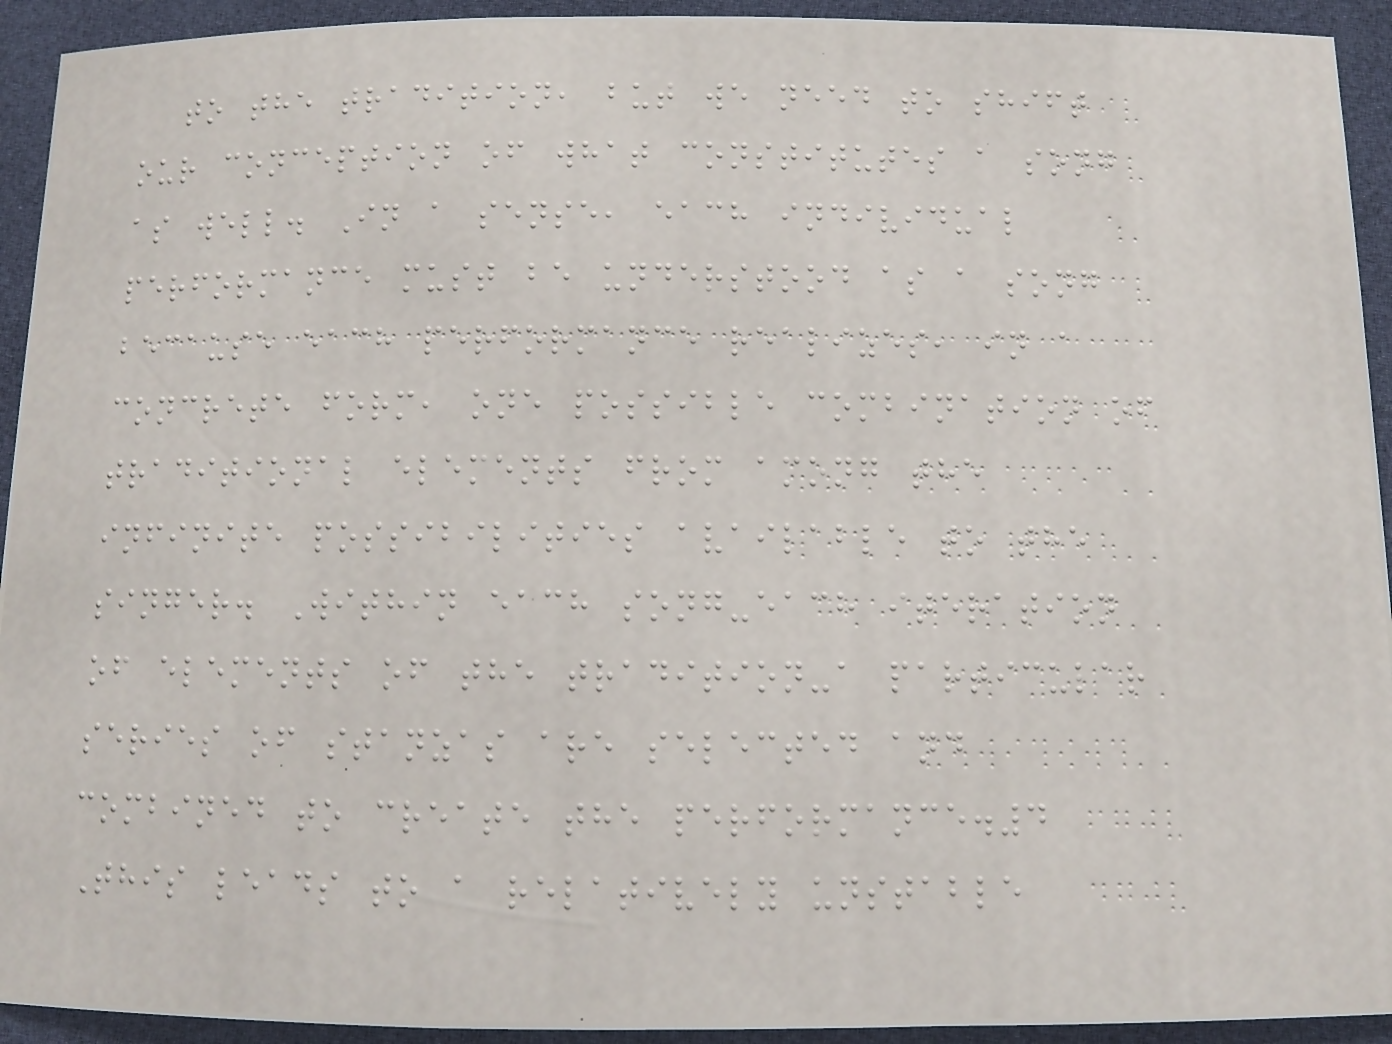to the tradition, but we need to shift
our conception of what constitutes a song
as well. In a sense, each individual
performance must be understood as a song
because each performance realizes, in a
concrete form, one possible combination of
traditional elements from among the
infinite possibilities available to the
singer. Within each song-each iteration
of elements of the tradition-a particular
series of stanzas are selected and
combined to create the performance.4
This leads to a relatively unstable
